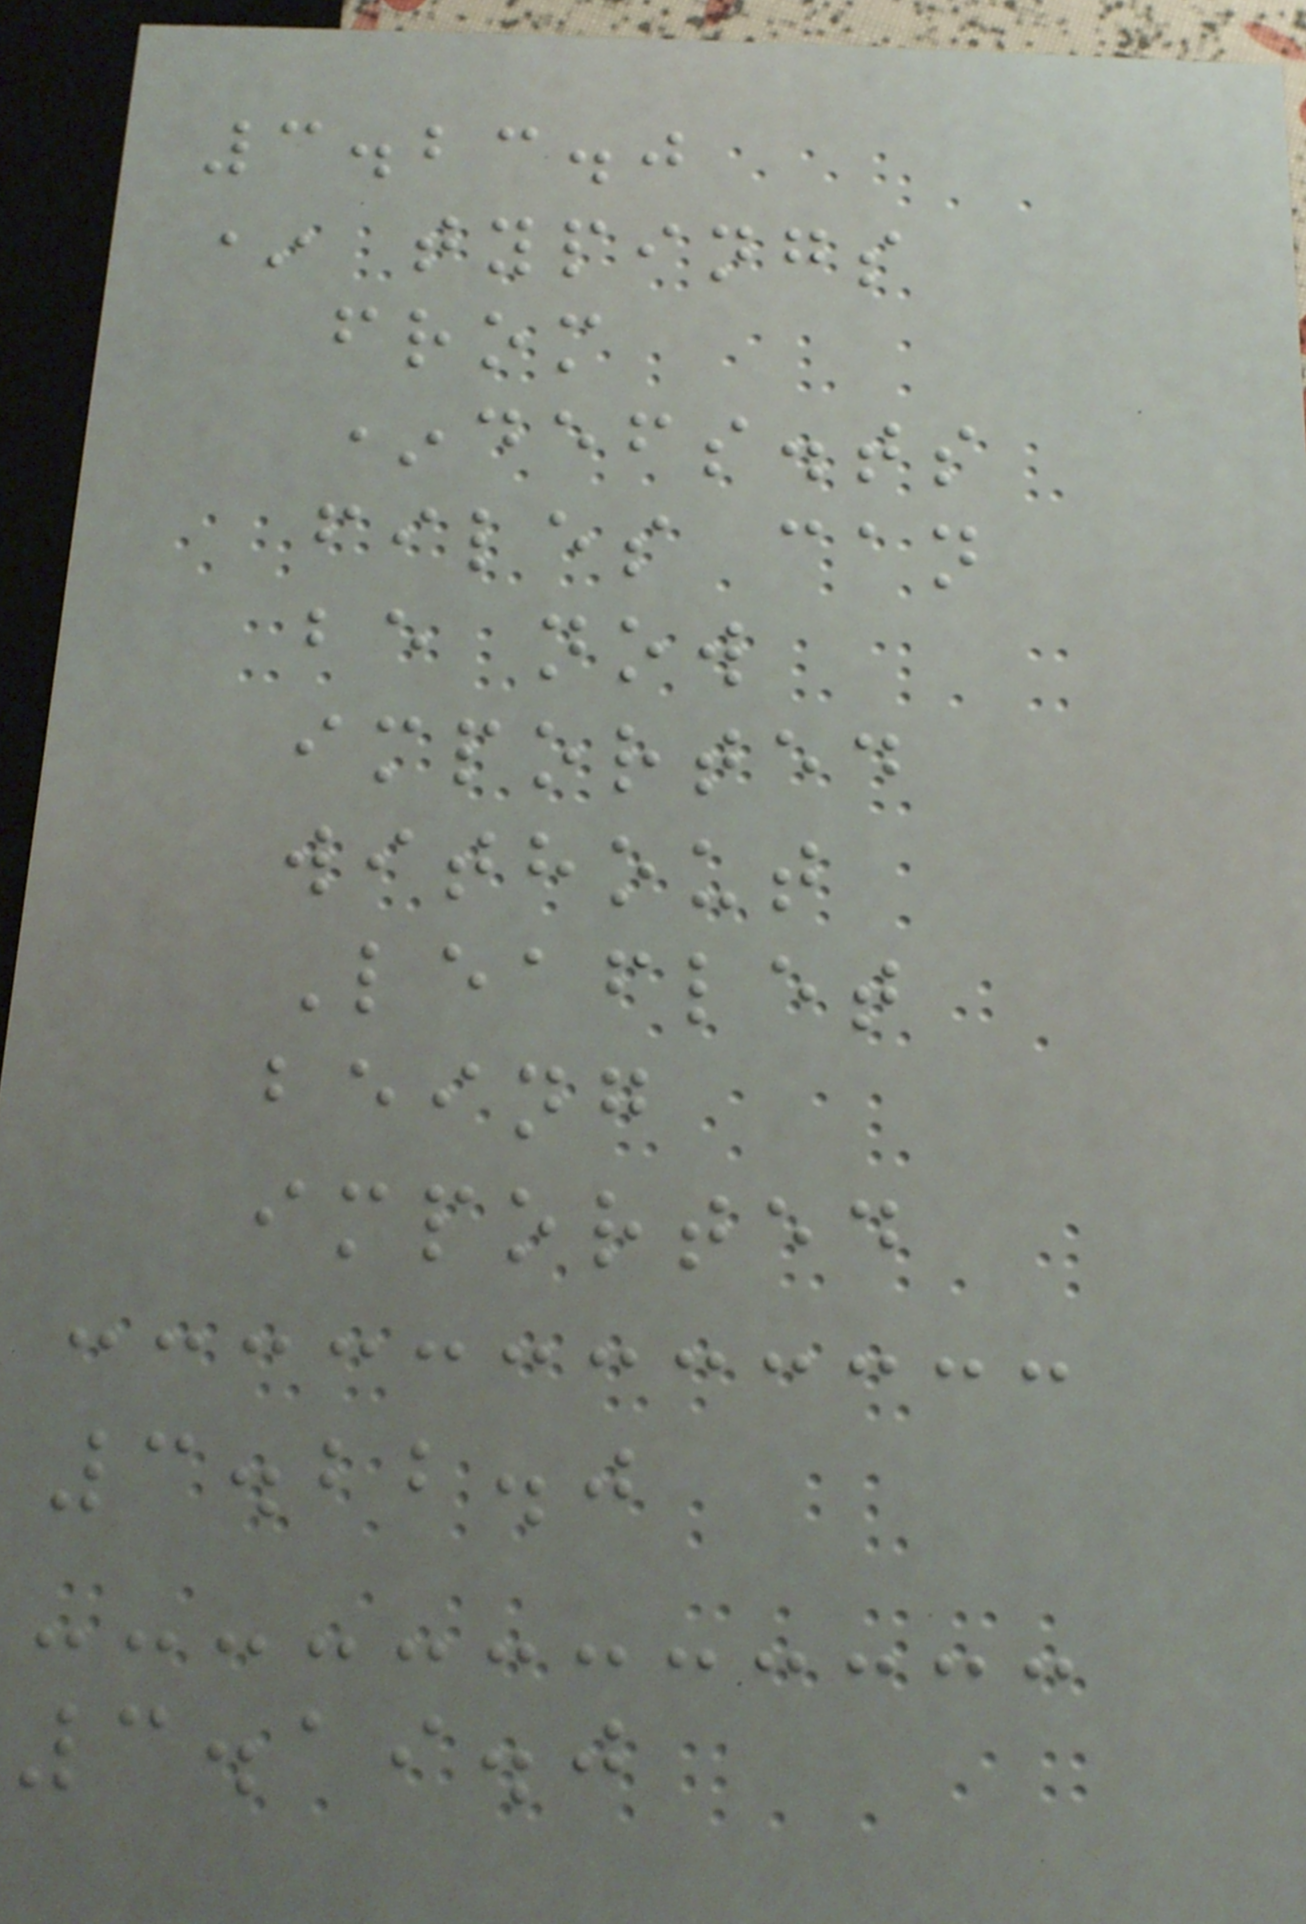3.23.0
* typings
from
*defs.ts
files can
be now
imported
without
Leaflet
being
imported
3.22.0
3.19.0
